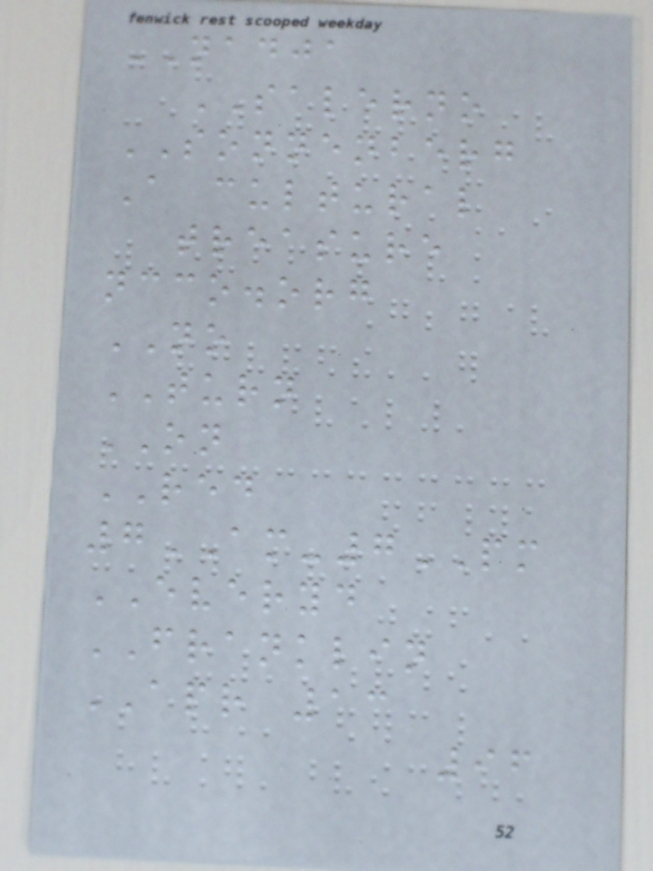NADJA
SALERNO
SONNENBERG
A cultural
treasure
ncco.org
NO
TURN
ON
RED
7AM-7PM
EVERYD
FRANKLIN
APR 13
96
